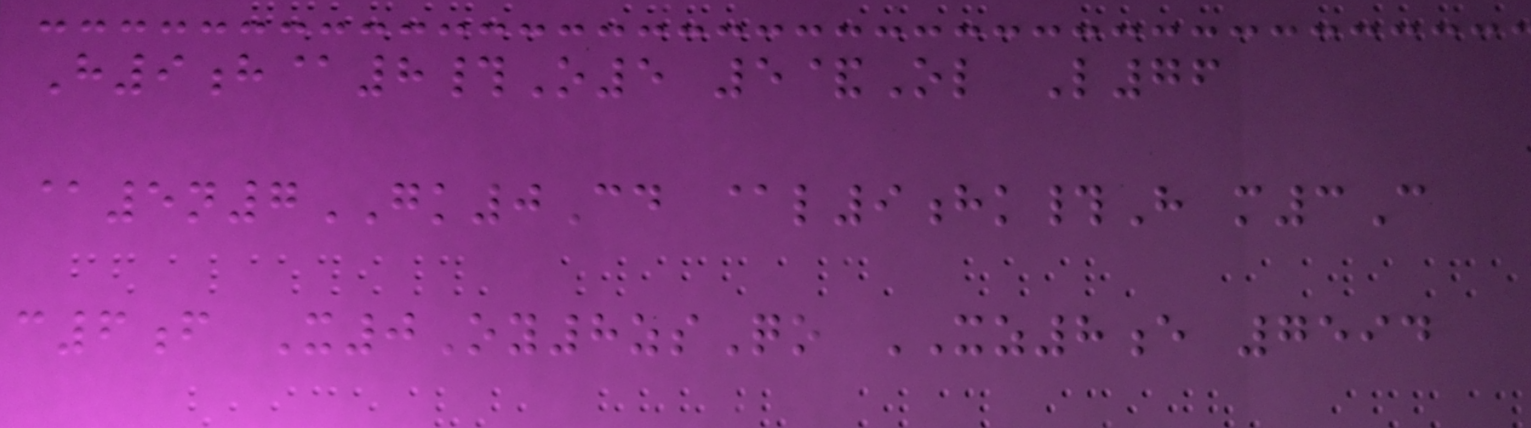H9h@8#O5 5&Ol L76
@5n7GK0Cd @l9hk#H m3C
c6f X0Oy8zsQo XZ8e 7594
